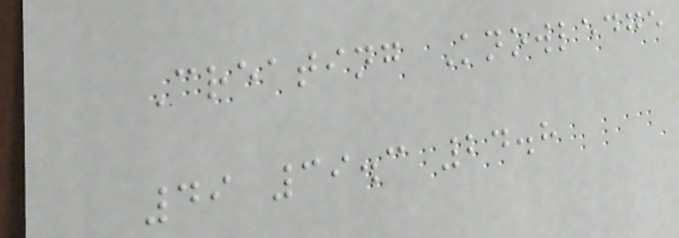Creating Knowledge
49 39.3 24.8
